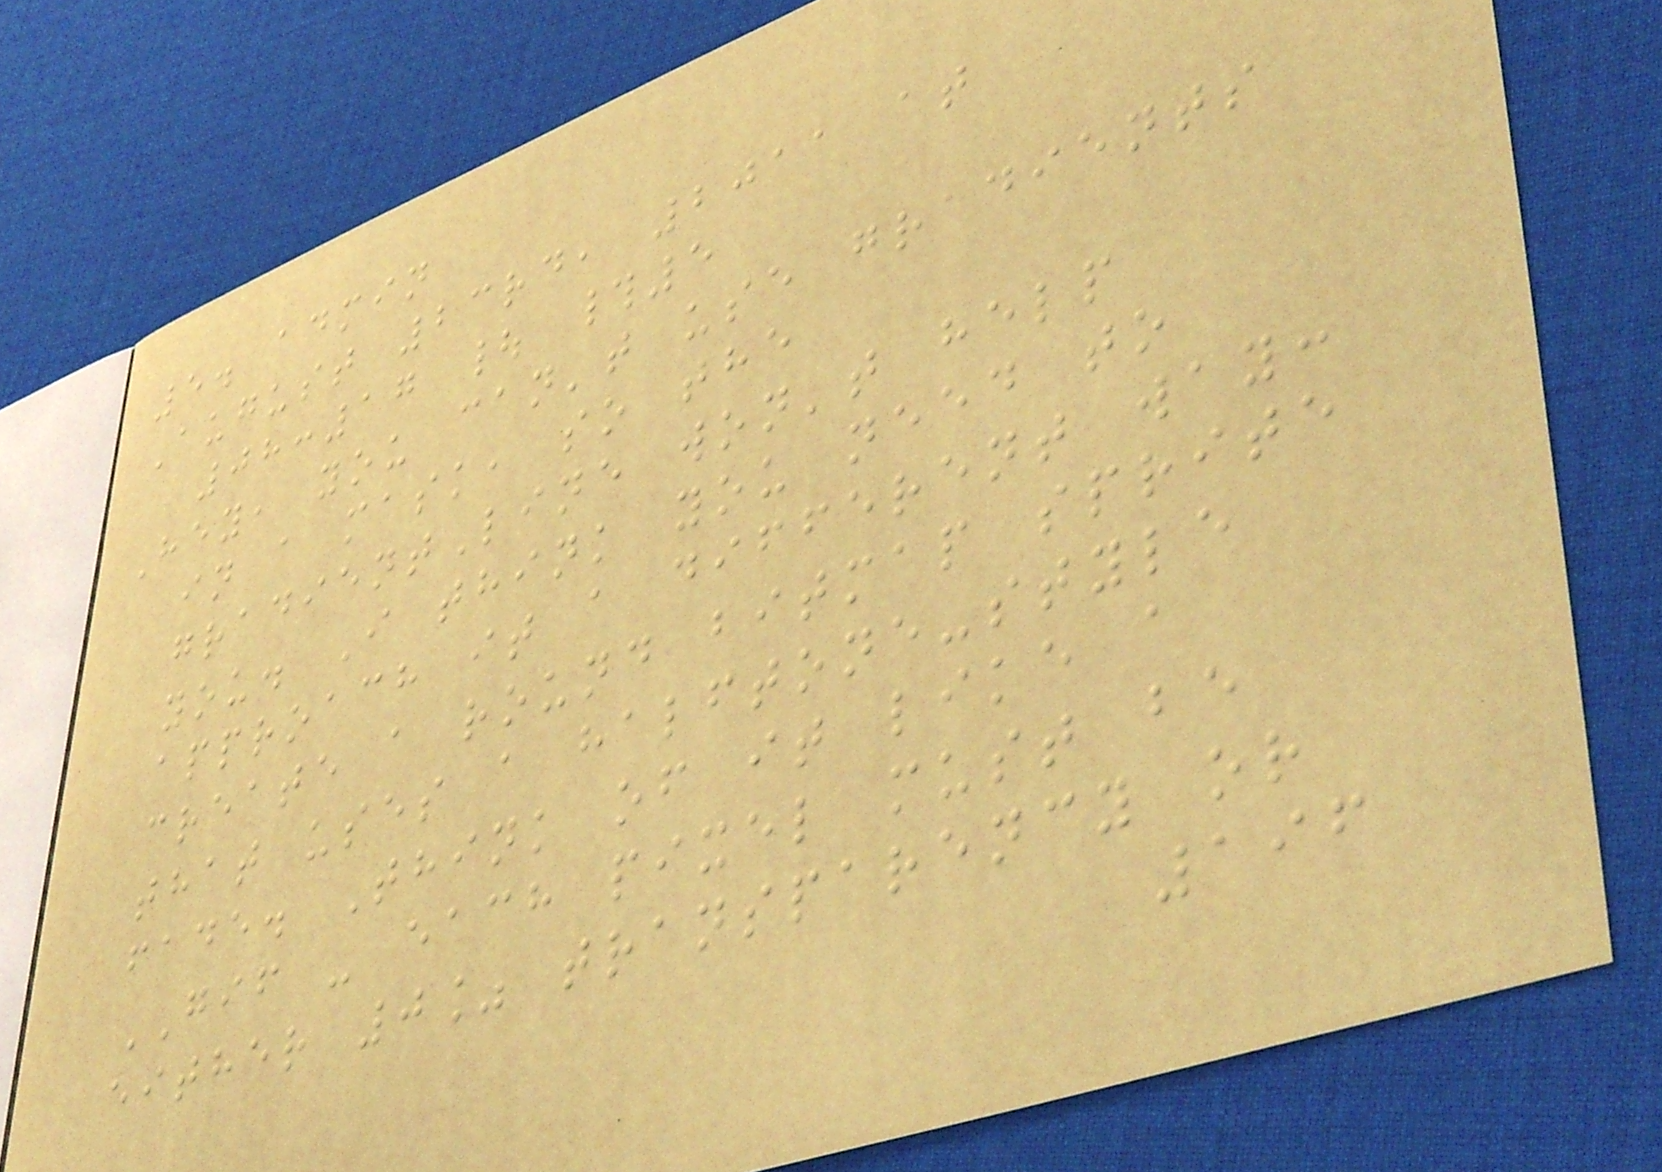5. admin
August 23rd, 2011 at
08:17 | #5
Hey, you can't use gradients
in a mask, so the
gradientLine won't help
you. I think you need to
approach it a different way:
create a round bitmap sprite
that uses a halftone-style
fade. Think of it like a
GIF - each pixel must be
either 0% transparency or
196
